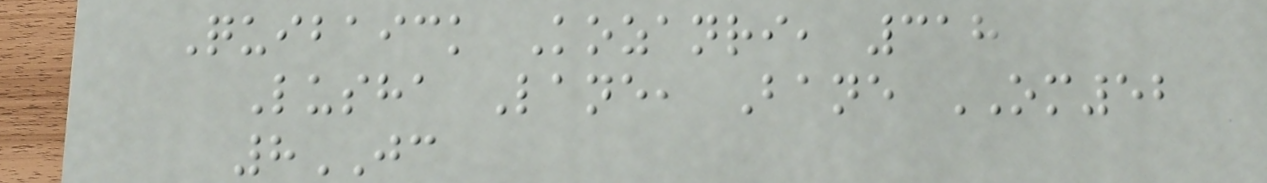Quibaick Kozanri, 318
Lusha Lane, Bane OM52
8JC
